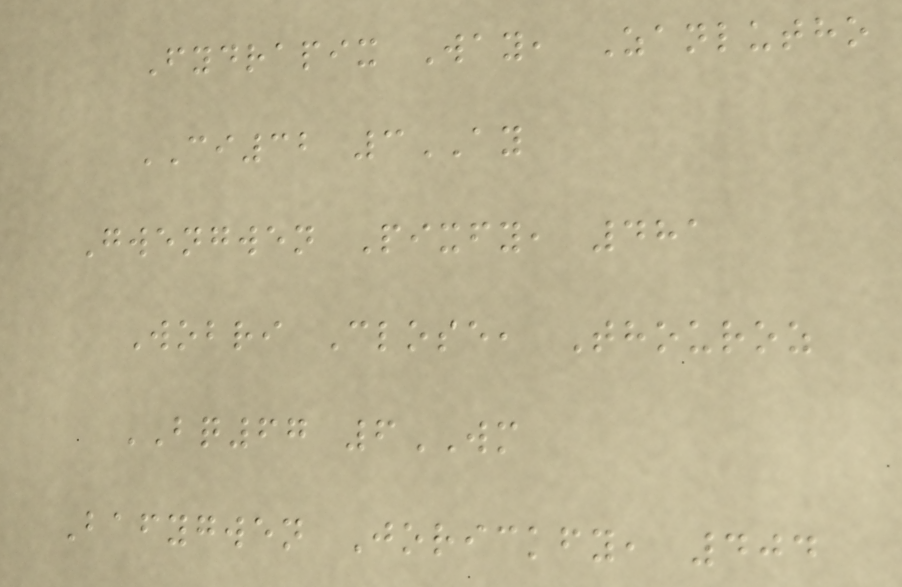Fydrapix Way, Zanlutho
CI32 3AY
Gwengwen Pixfy, 481
Wobri Close, Thouroz
BQ67 6WM
Bafygwen Jorickfy, 404
